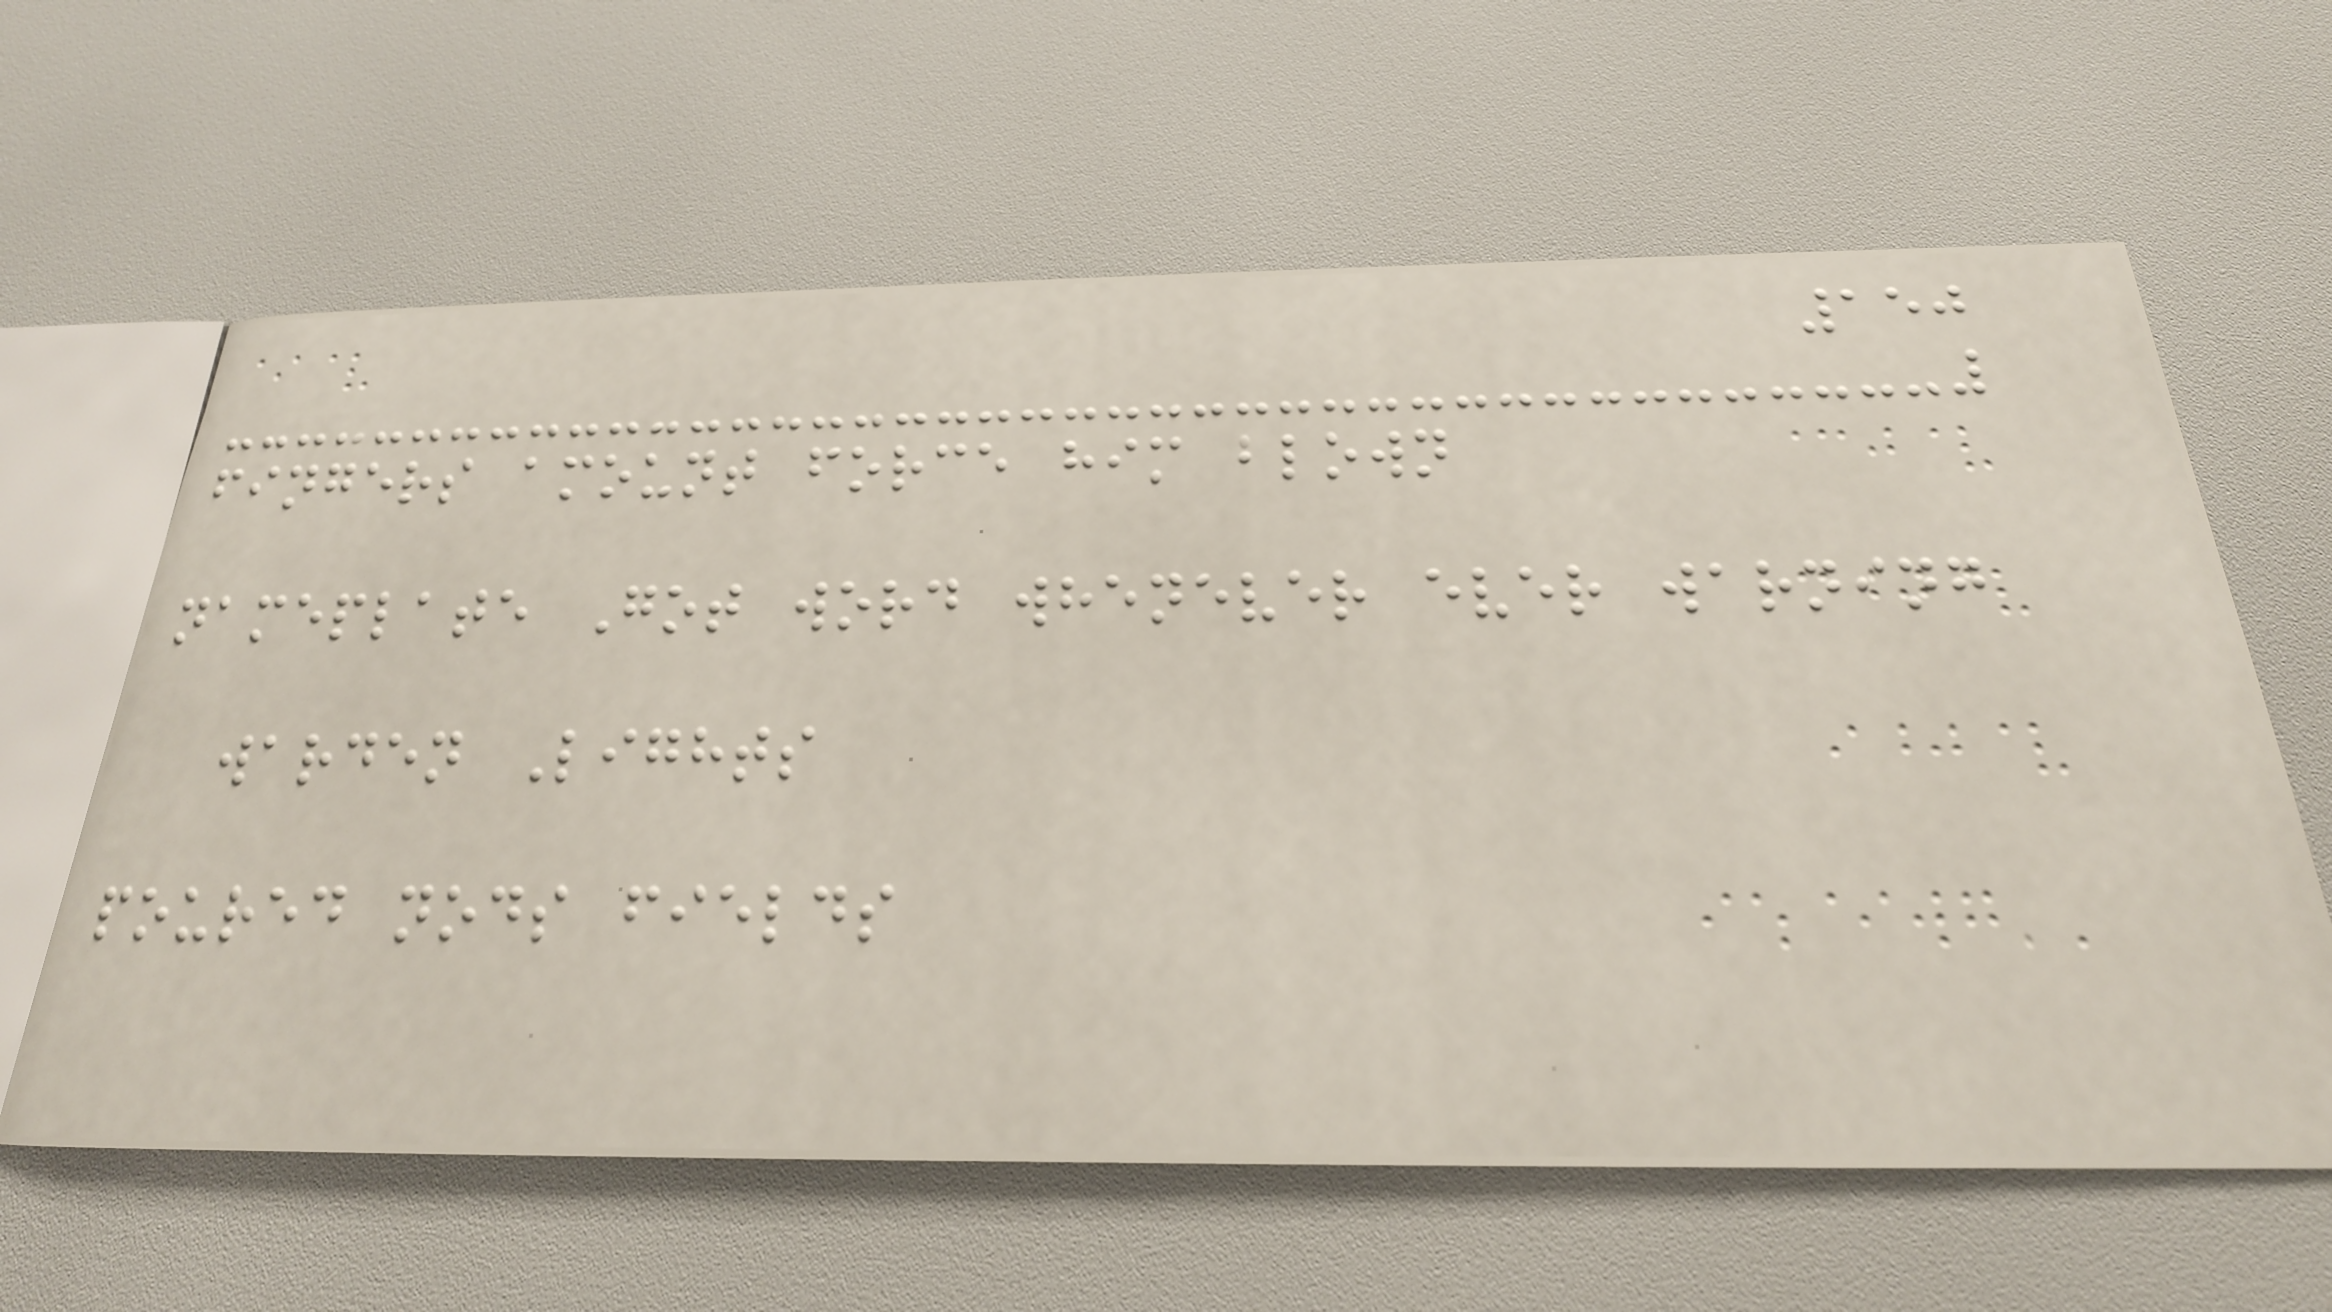150
fingers amount force him blown
nameplate Got word whenever ever warning
warden Lights
poured nods fields
